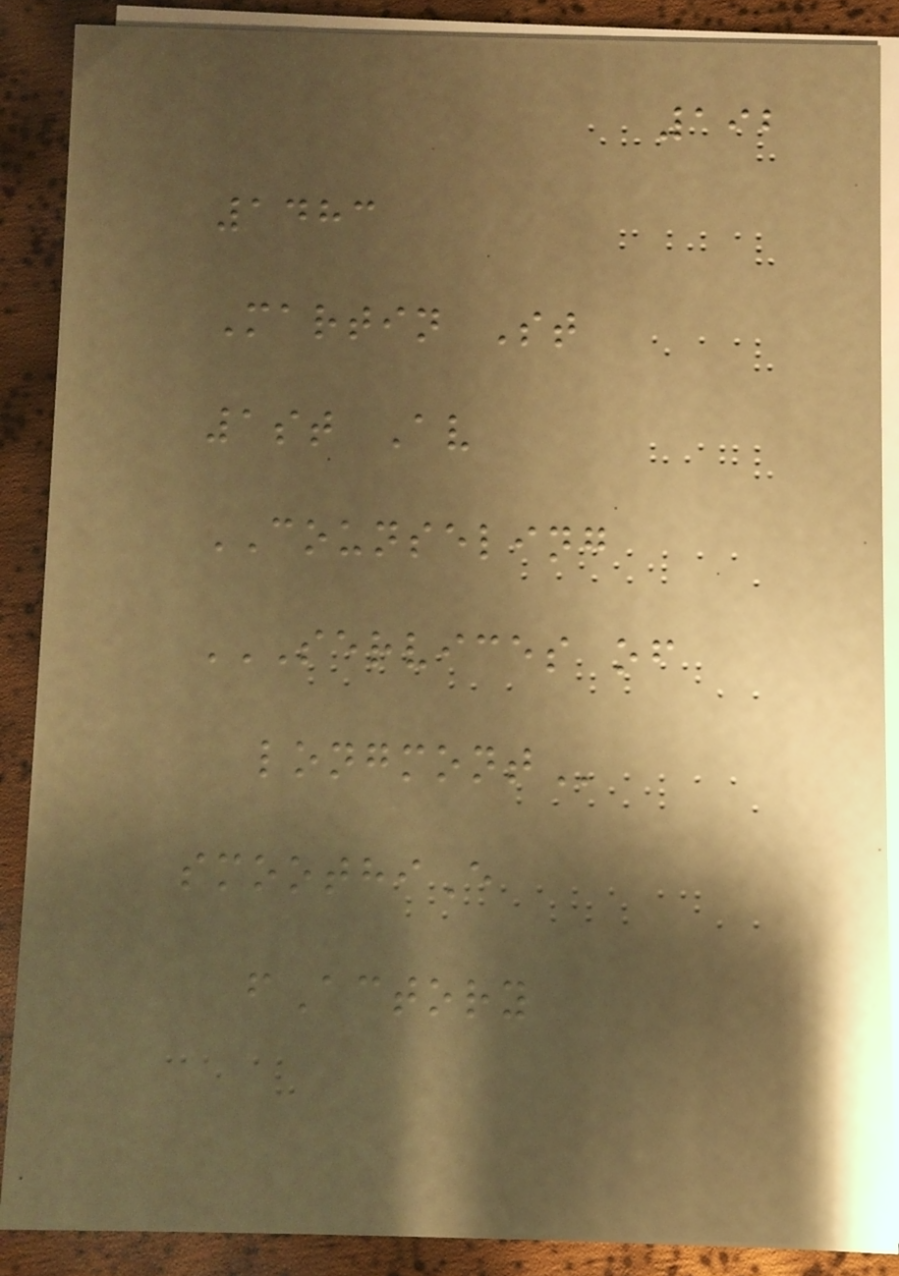192
1483
Martin St
1st Av
COUNSELING
SERVICES OF
LONGMONT
smoothiE
fActory
